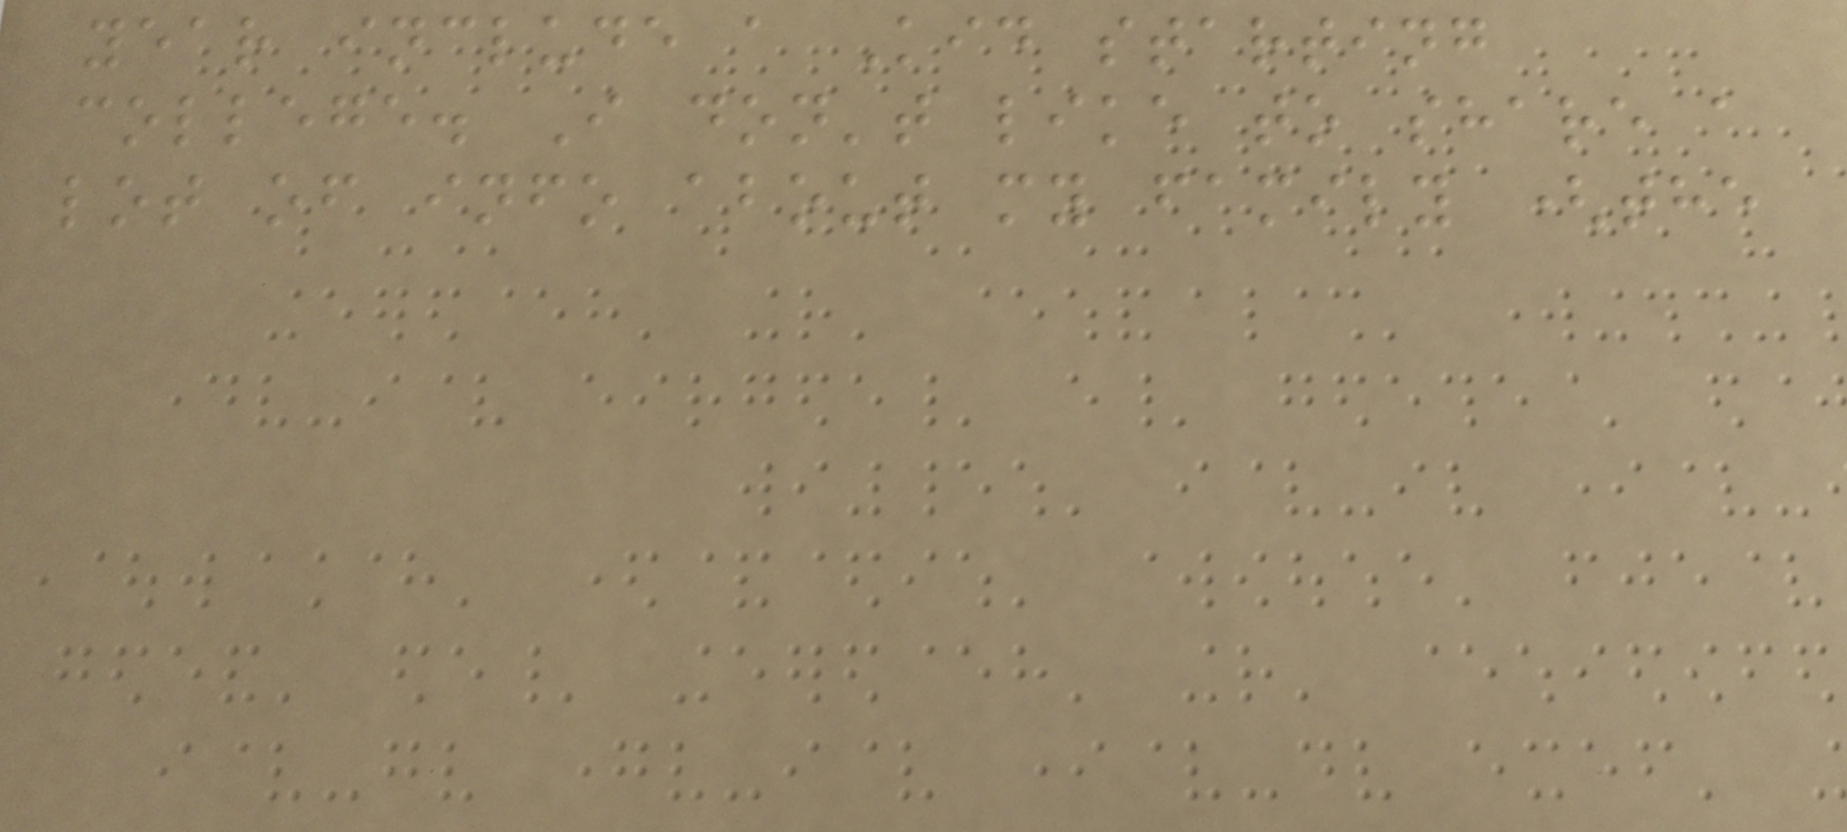year include a Kid starting
college. I don't like to share a
lot of info about my family (the
